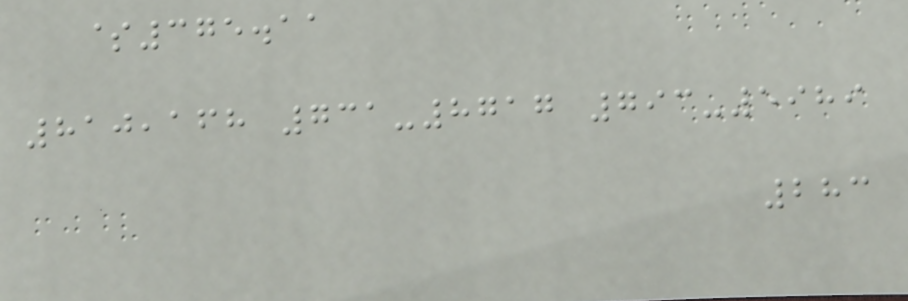$375.11
810,168 731-8717 793-5989
283
